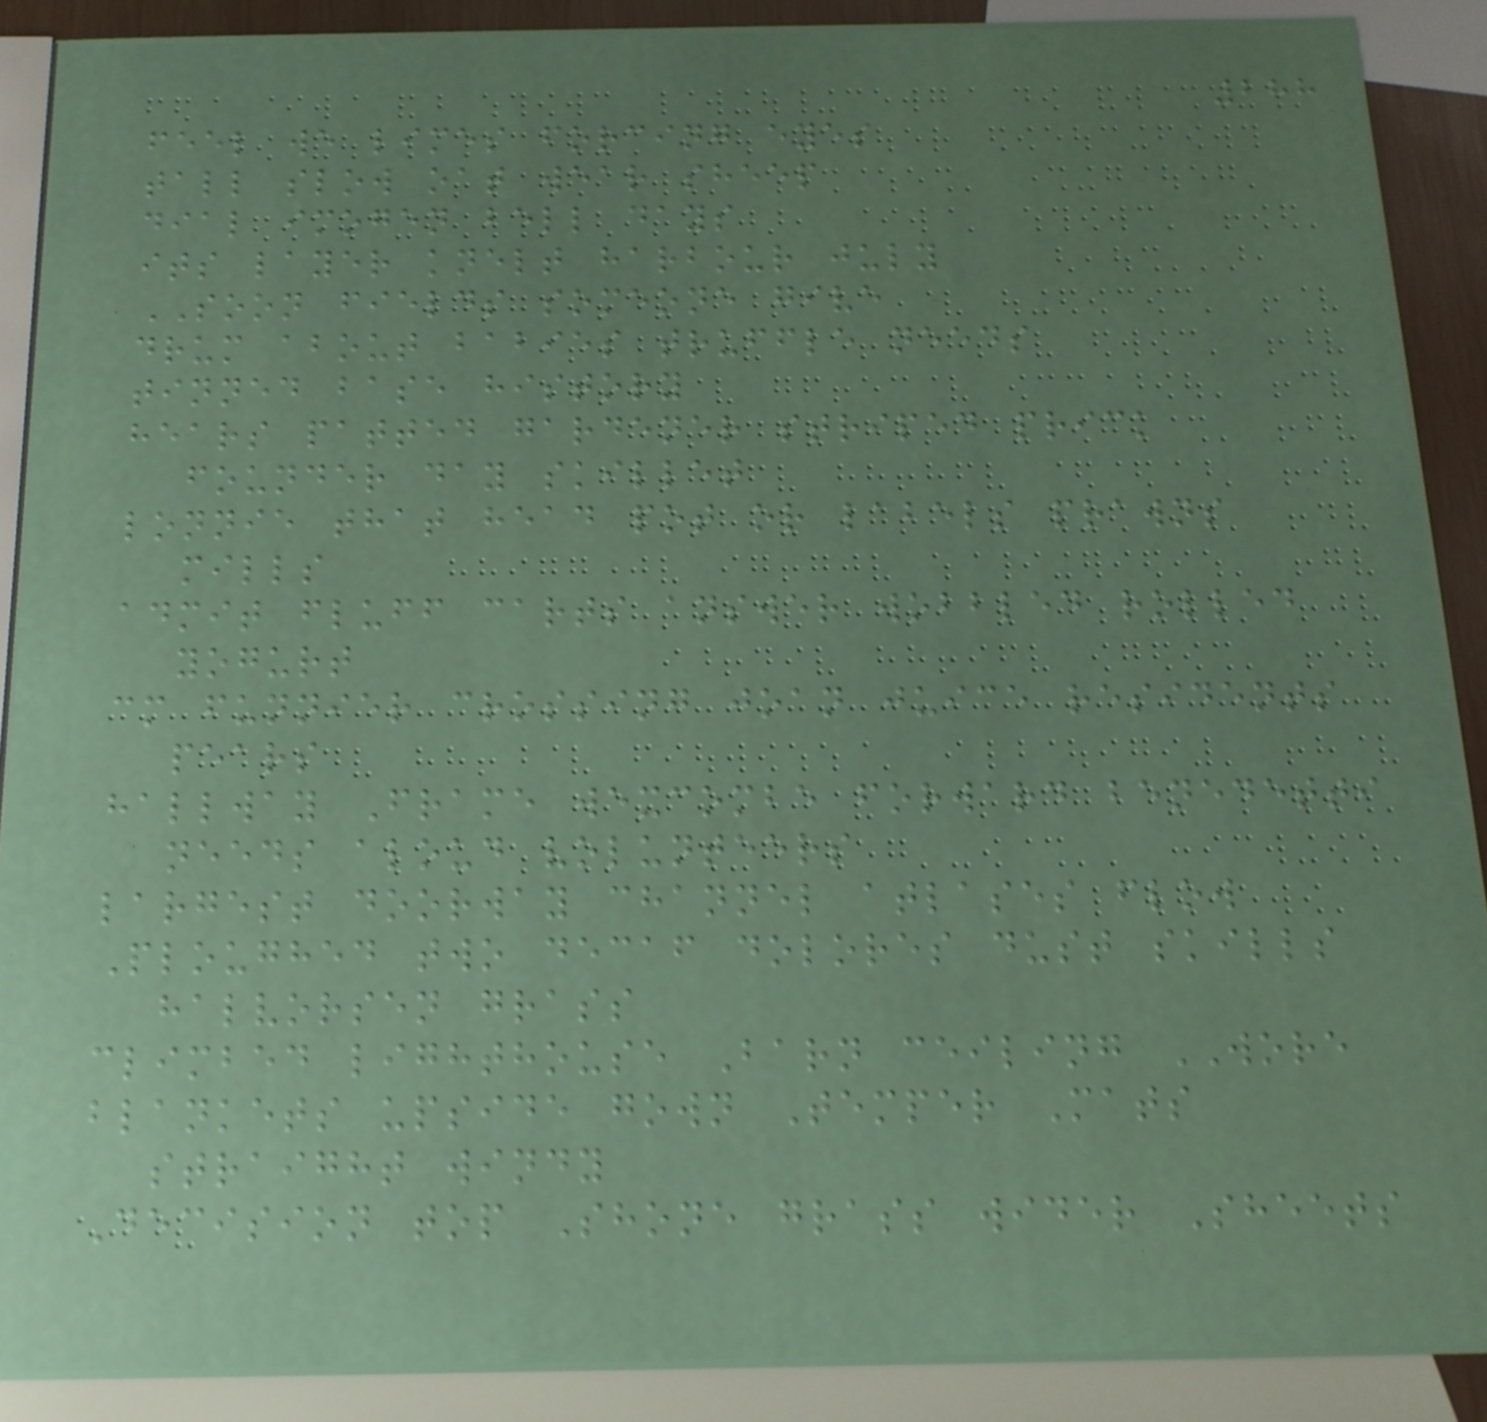288
feel we limes forcing eyes
tall slow oat wear sheep
dial imogen bell days
its layer knelt harbour july
SOON fields someone give
drum about babies truffle needs
tinned base history
hears patted gardener striped prick
founder day skillet
lonnie that head pot or labels prawns
mills
admit fluff carts answer wobbled rolled
yogurt
cm funnier crossing joan juice residents
pears
hallway Frame wexcombe forward benedetti
needs aloud volunteers
largest doorway channel atlases flow
Ploughed two decaf dolores dust skills
halvorsen grass
climbed lighthouse Barn ceiling WORE
blankets upside gown Temper Mats
straight windy
Decision top Shone grass wider Sheets
